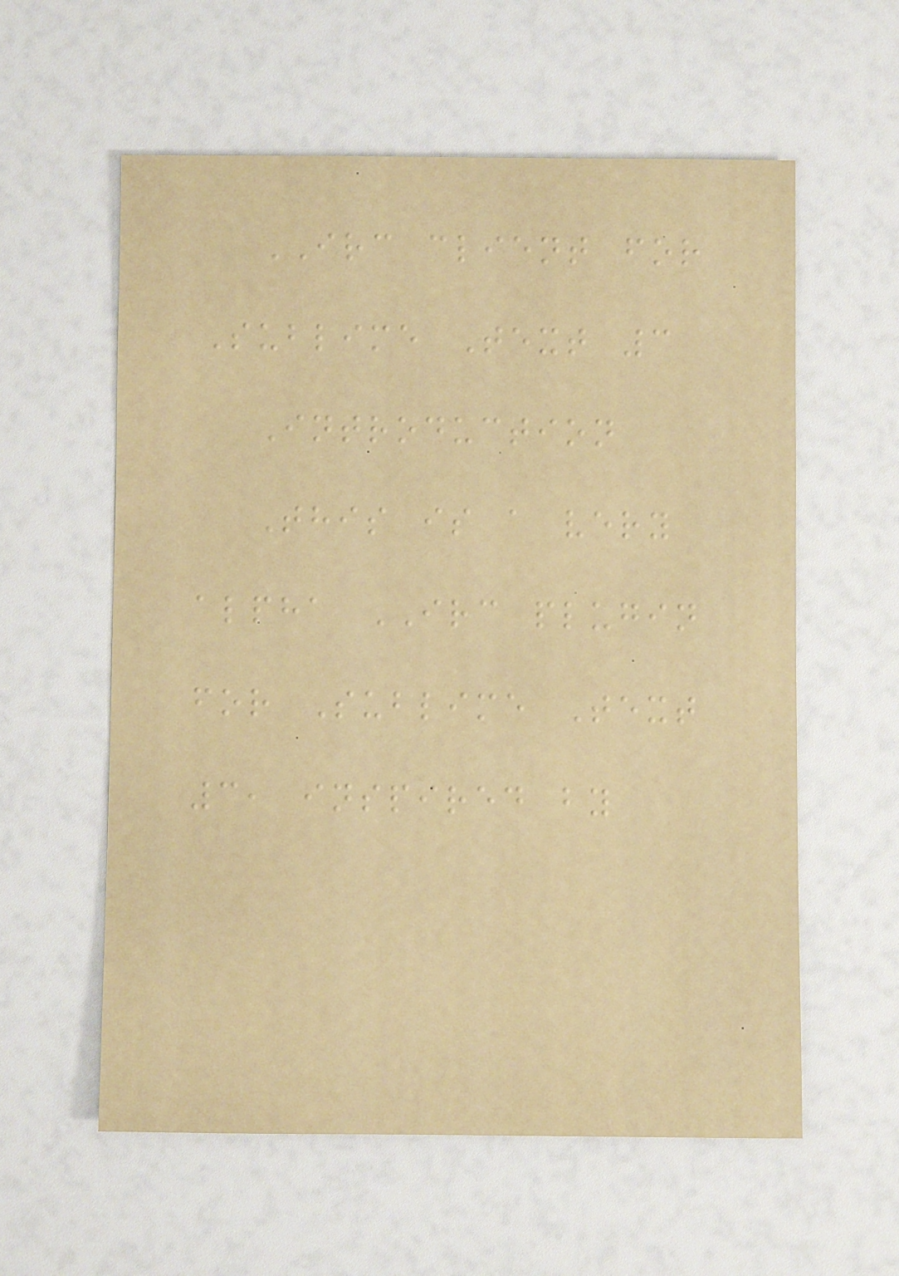IRC client for
Sublime Text 3
Introduction
This is a very
alpha IRC plugin
for Sublime Text
3, inspired by
